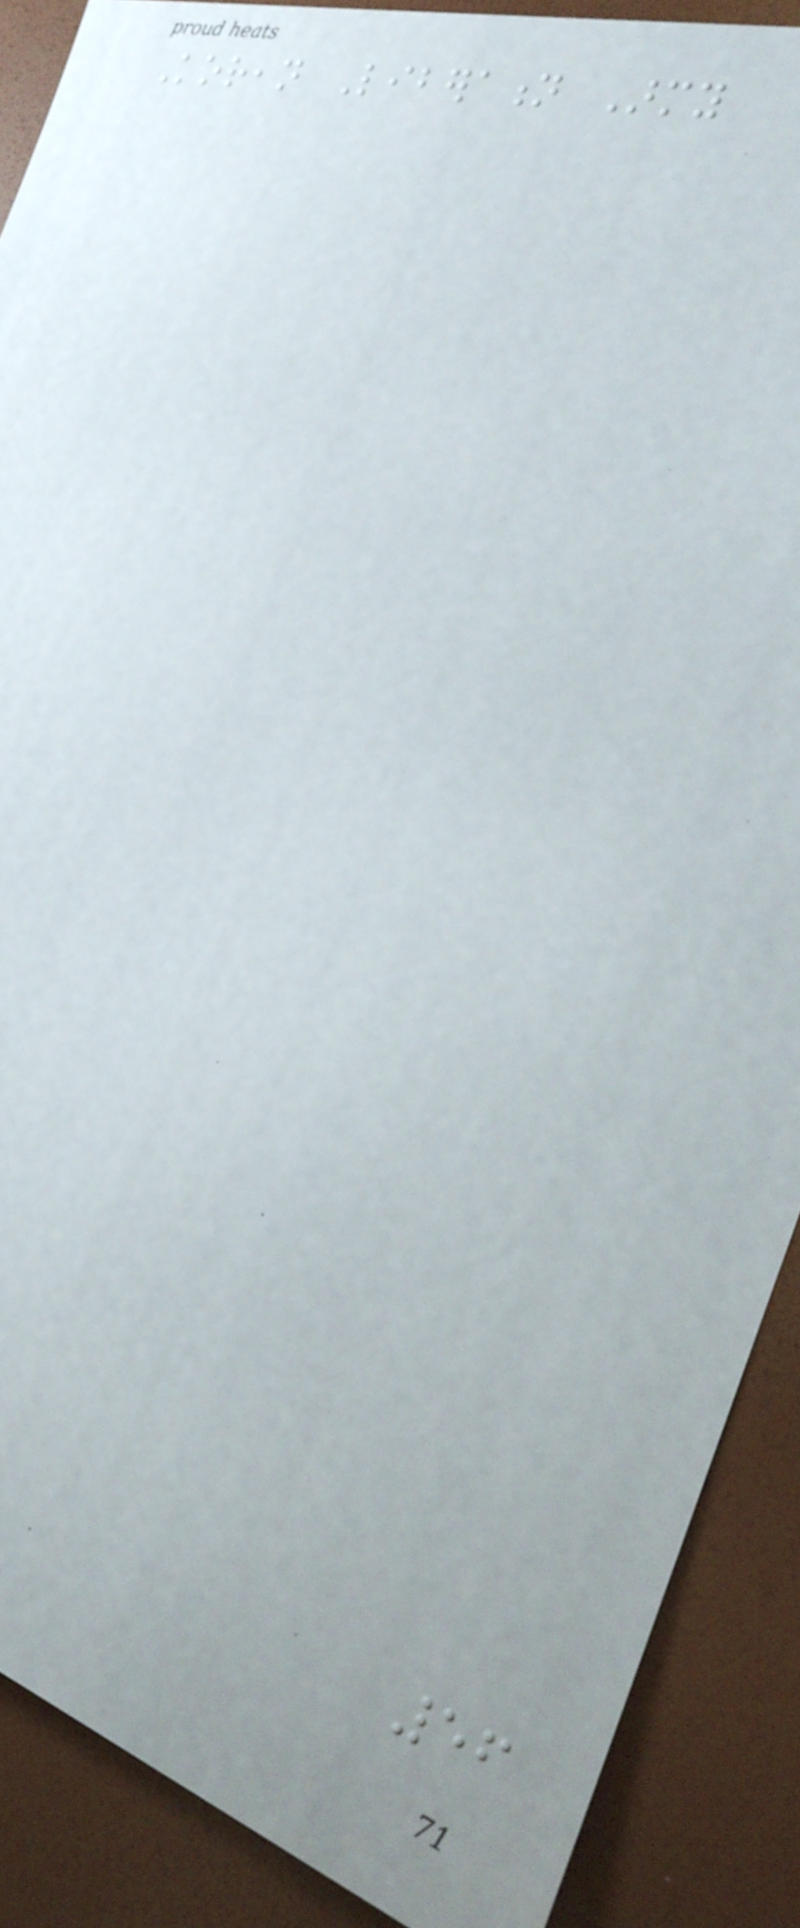Korean Liberation Army
56
